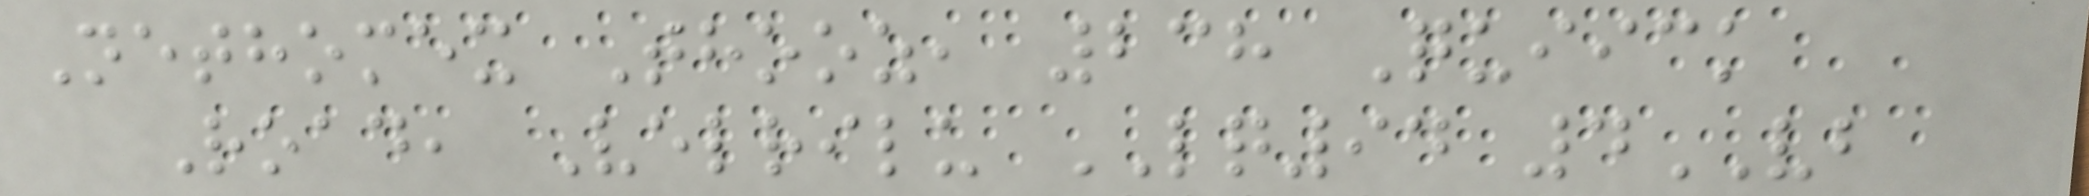Nethomex Thooz, 238 Quiick
Road, Velrilu LQ94 4VB
